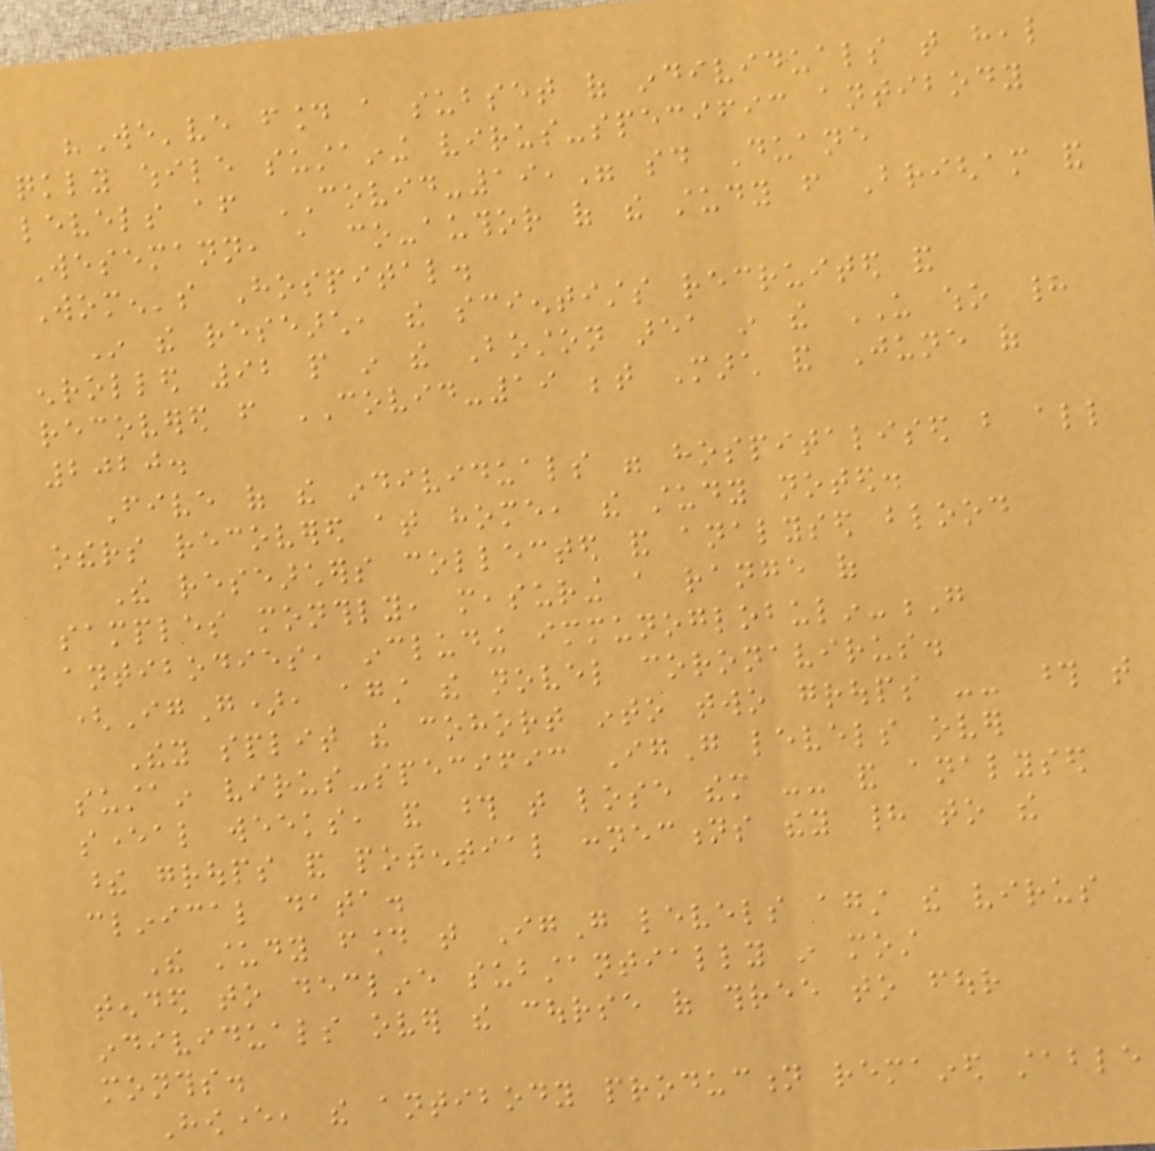"We've found a subset of individuals that heal
quickly while sustaining virus-specific antibody
levels after COVID-19," said Duane
Wesemann, a co-author of the study from Brigham and
Women's Hospital.
In the research, the scientists recruited and
enrolled 92 people in the Boston area in the US who had
recovered from COVID-19 between March and June of
2020.
Five of the individuals were hospitalised but all
others recovered at home, the study noted.
The researchers collected and analysed blood
samples monthly, measuring a range of
antibodies, including immunoglobulin-G
(IgG), against the novel coronavirus.
They split the cohort into two groups -- those that
sustain virus-specific IgG levels over
several weeks, and those that lose them -- and analysed
these groups and potential connections they had to the
clinical data.
The study found that IgG levels against the virus
tended to decline substantially in most
individuals over the course of three to four
months.
However, the antibody production remained stable
